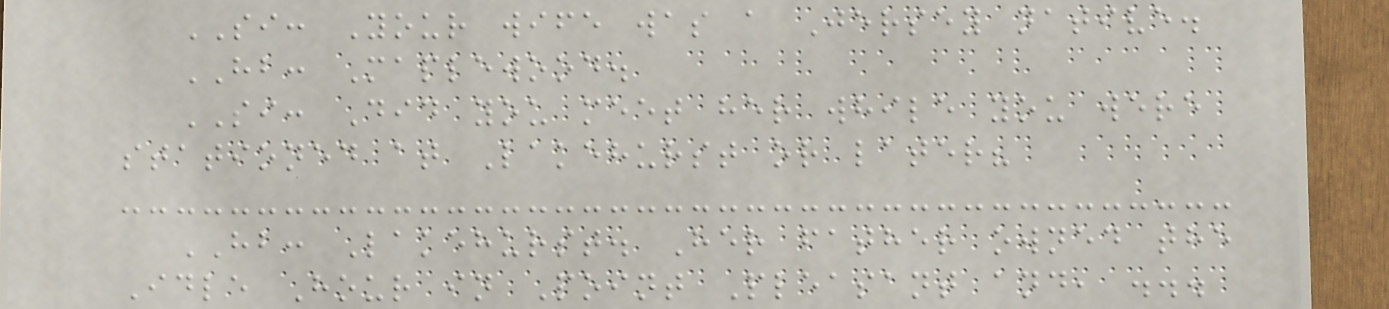SI: Your wife was a Jersey native.
HB: Maplewood.
SI: Did you meet her while you were
stationed at Lakehurst or later?
HB: Lakehurst. Her father owned the
Idle Hour in Point Pleasant and, ...
